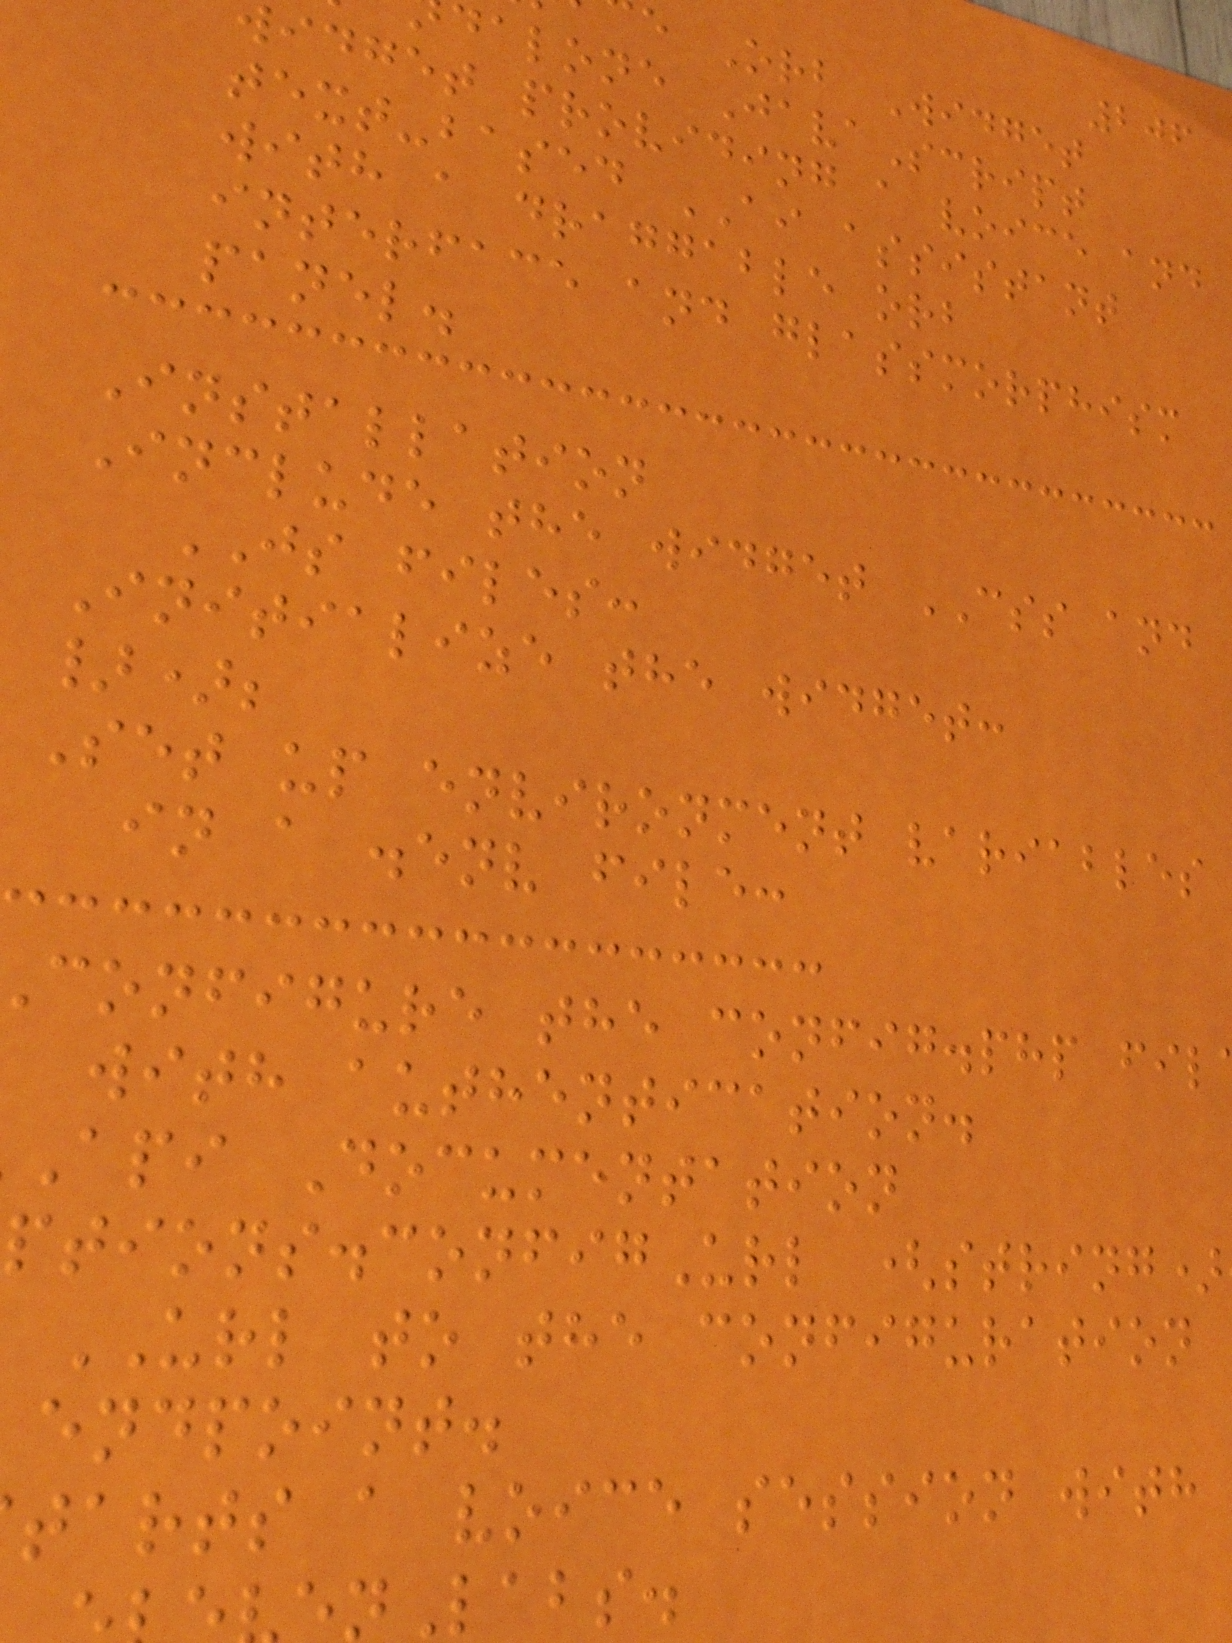206
e Orb Widget
dalone JavaScript
idget providing a voice and
text-based AI assistant
with a draggable orb
interface and glassmorphism
panel.
Installation
Include the widget CSS and
JS files:
Initialize the widget:
});
Set up environment variables
in a .env file:
configure the config.php fil
with authentication.
api Documentation
ptions.configUrl (string)
URL to the configuration
endpoint.
tarts a voice session with
nLabs.
